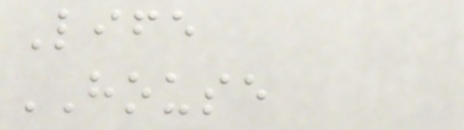Life
HOUSE
